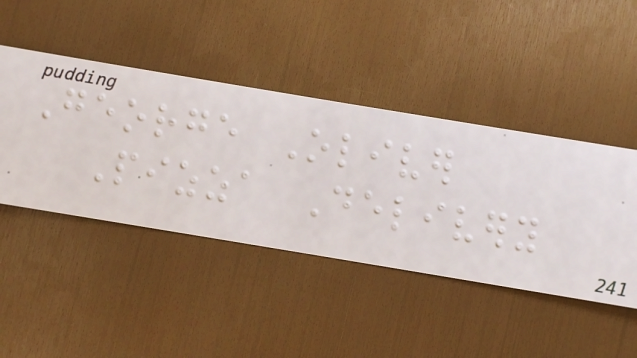George Oliver
Pizza Delivery
